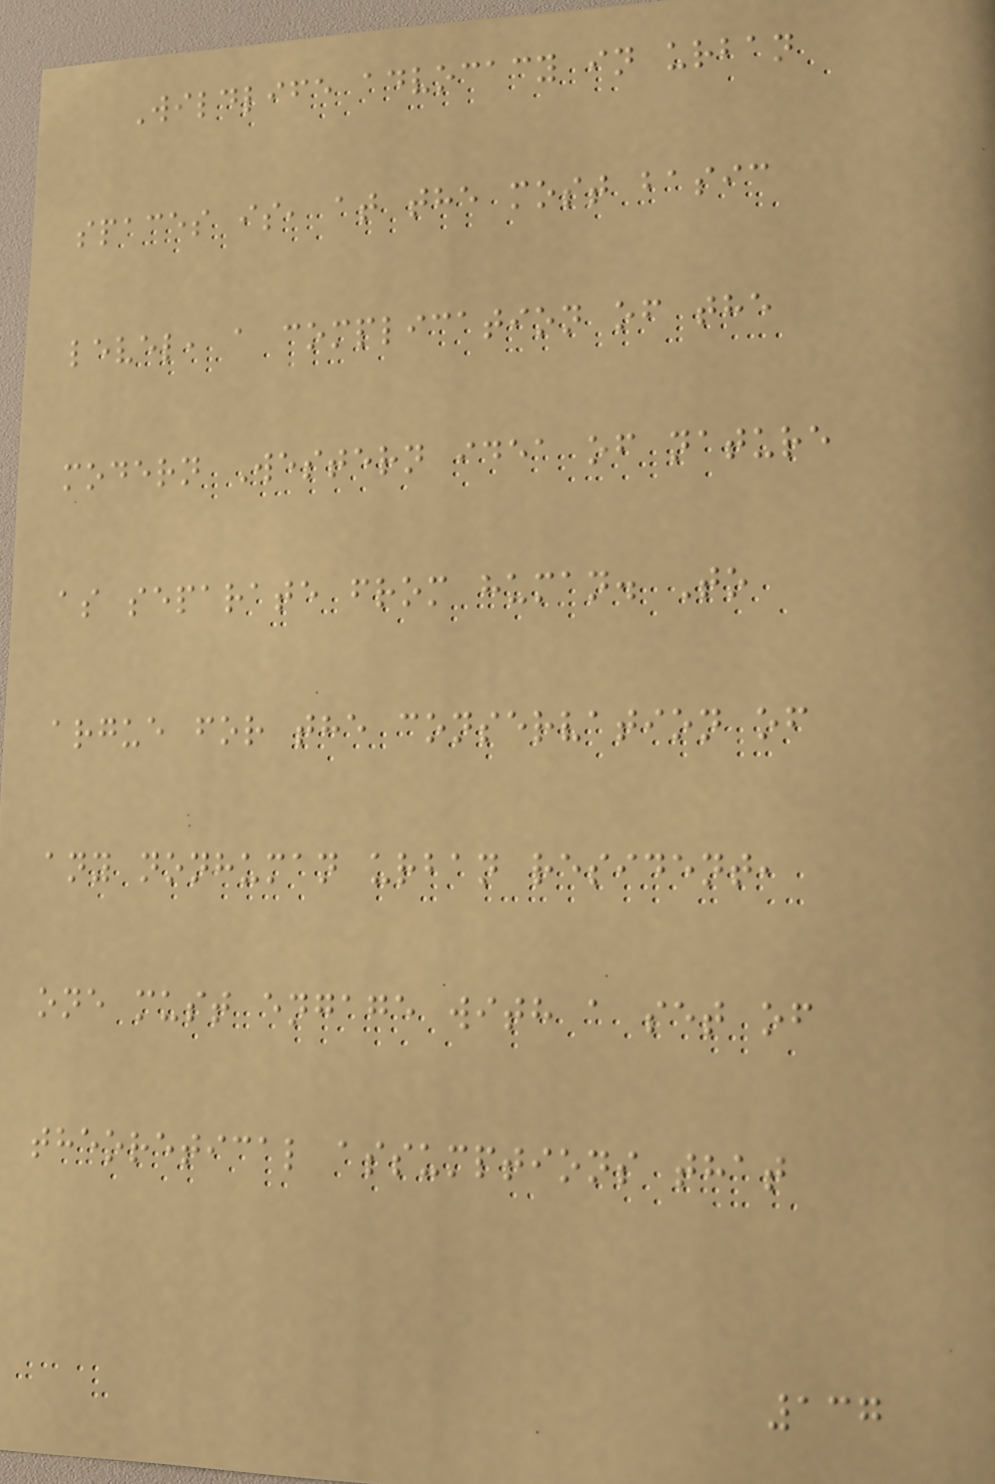Wildlife advocacy in urban
spaces is, at the most basic
level, a complication of the
modern Western idea of nature
as separate from human. To
argue for the conservation of
any nonhuman urban resident,
one must engage with a set of
theoretical assumptions that
137
